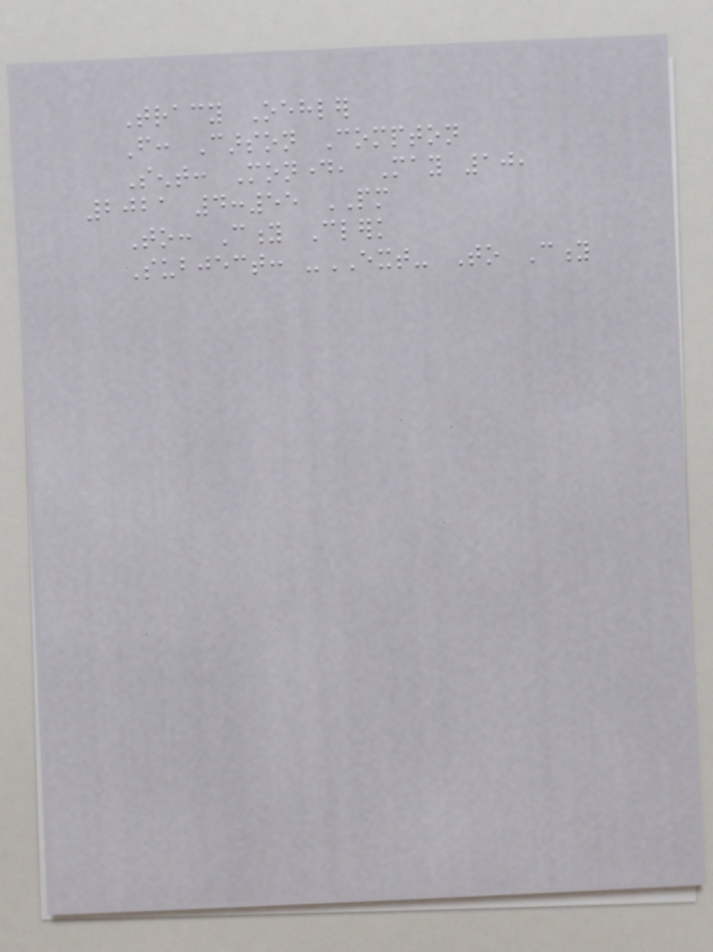Tracy Oehler
From: Carson Compton
Sent: Monday, May 10,
2021 4:55 PM
To: City Clerk
Subject: -EXT- To City
